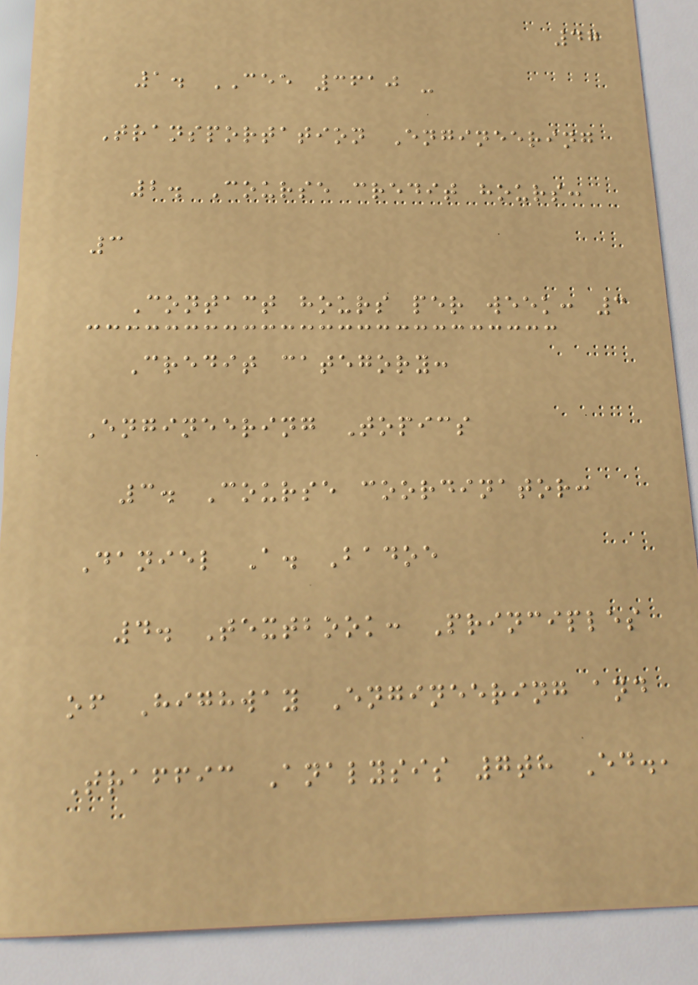47
1. CEE 3610 -
Transportation Engineering
2. Course credit hours:
3
Contact hours per week: 3
Credit category:
Engineering Topics
3. Course coordinator:
Daniel A. Badoe
4. Textbook: Principles
of Highway Engineering and
Traffic Analysis 7th Ed.,
